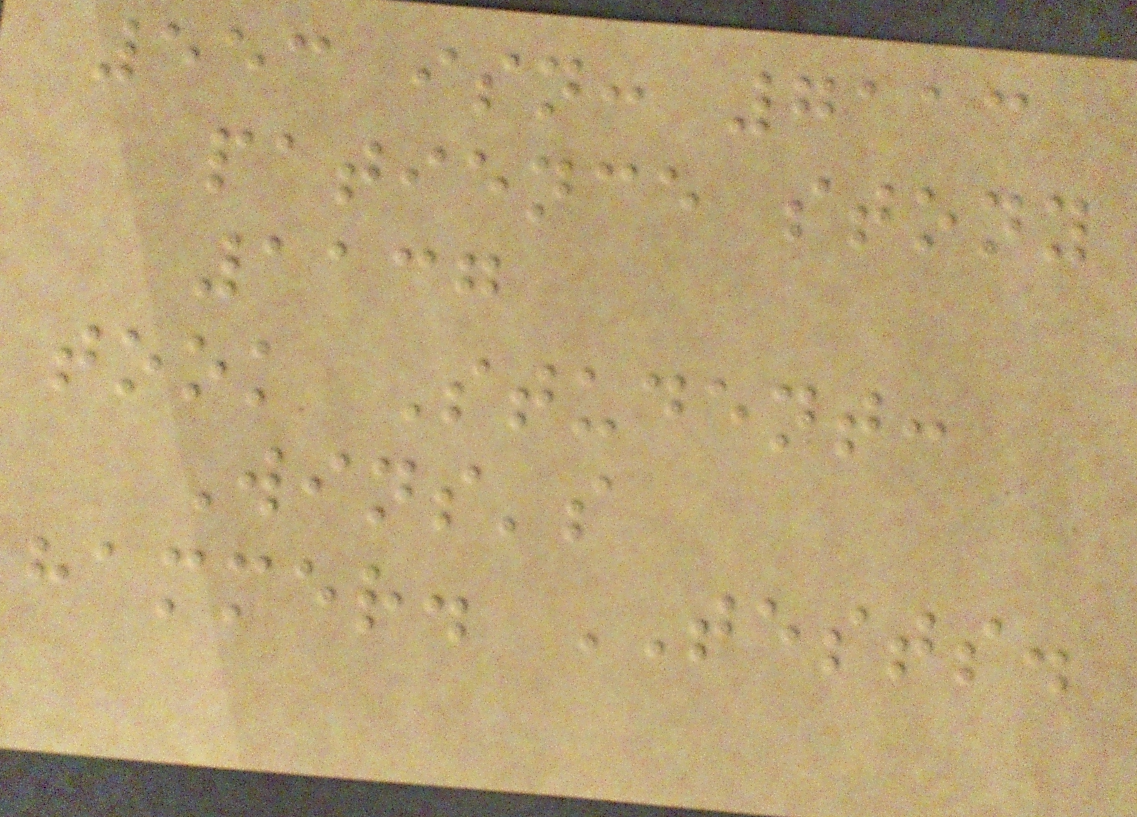553 isn: 7113
patience stony
1137
took Student:
Wins's
hammer. TESTS.
